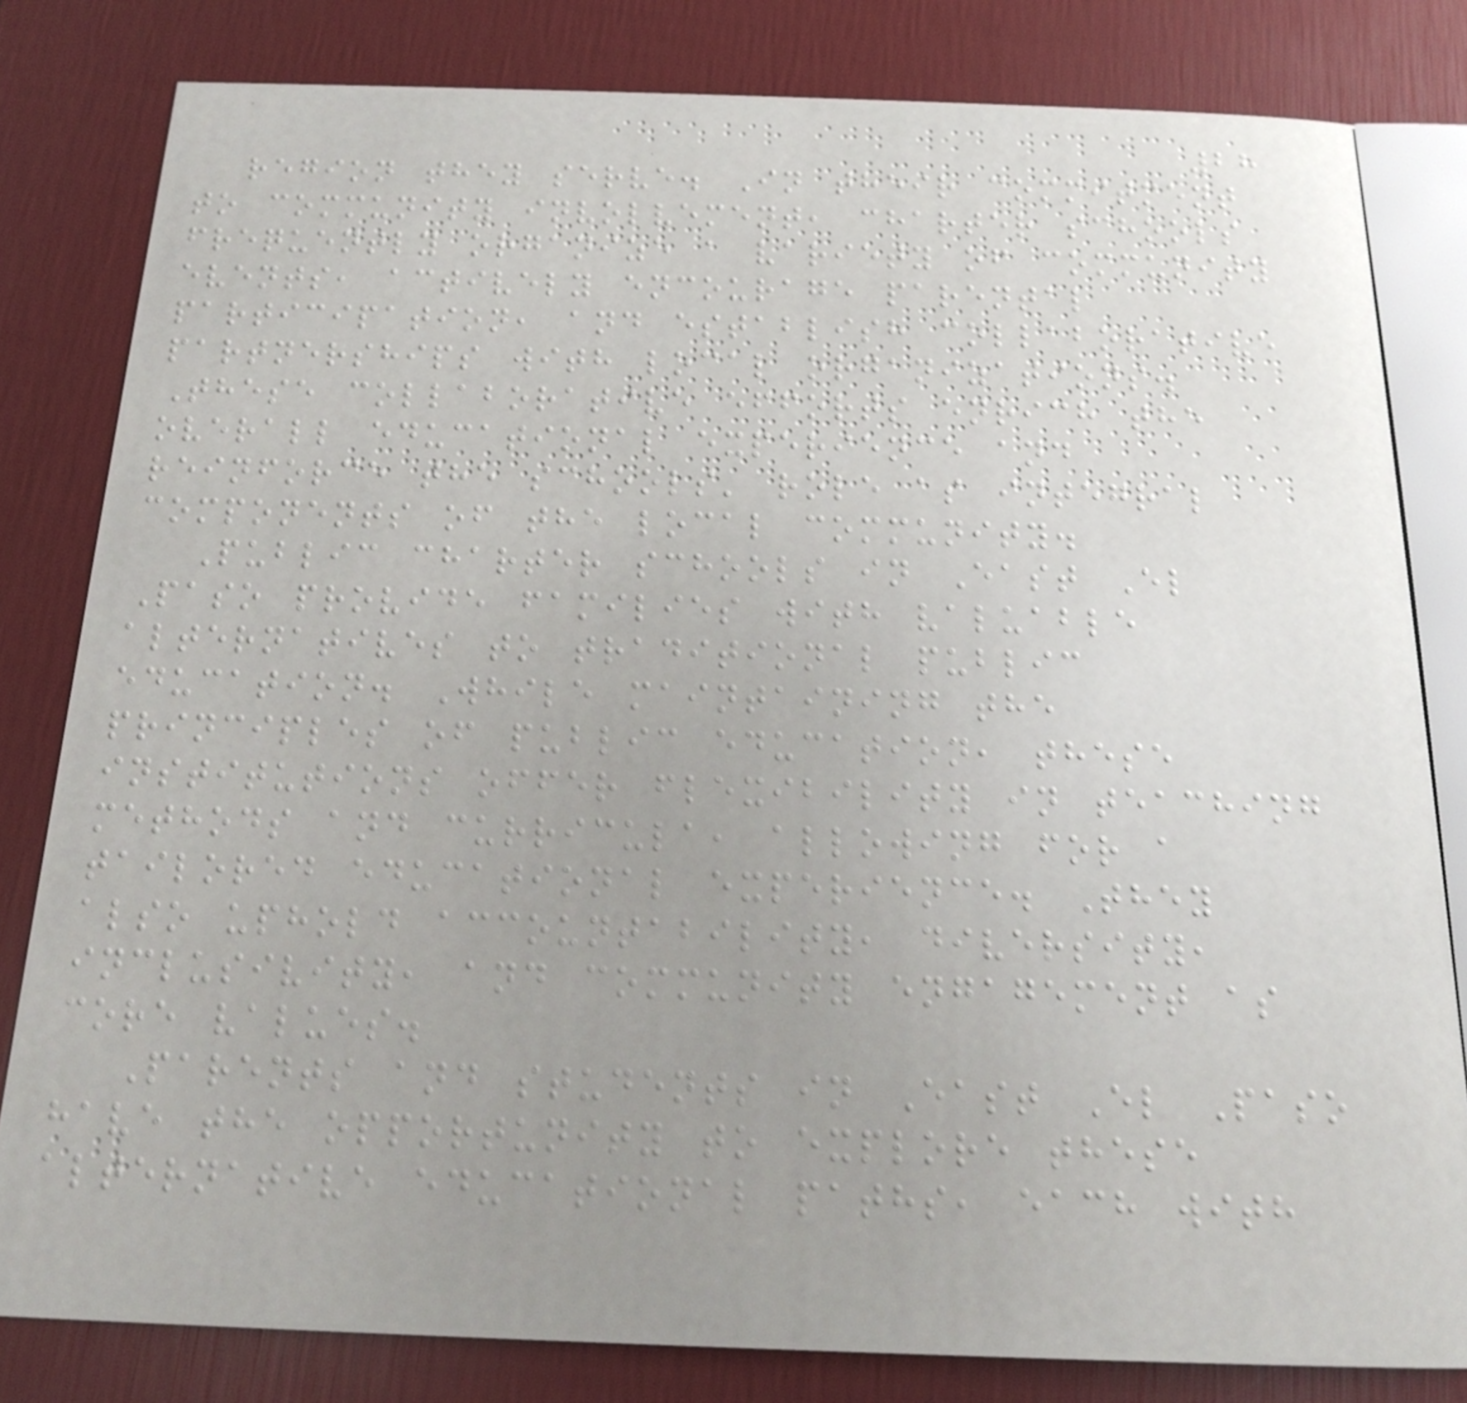28
region they serve. In their commitment
to community involvement, charter schools
frequently organize a variety of community
events, actively encourage parental
participation, and establish collaborative
partnerships with local organizations.
These collaborative efforts enrich the
overall educational experience and
reinforce the schools' role as integral
components of the local community.
Public charter schools in East El
Paso provide families with valuable
alternatives to traditional public
education. While maintaining the
principles of public education, these
institutions offer flexibility in teaching
methods and curricula, allowing for a
tailored educational experience. They
also uphold accountability, diversity,
inclusivity, and community engagement as
core values.
Parents and students in East El Paso
have the opportunity to explore these
alternative educational paths, each with
